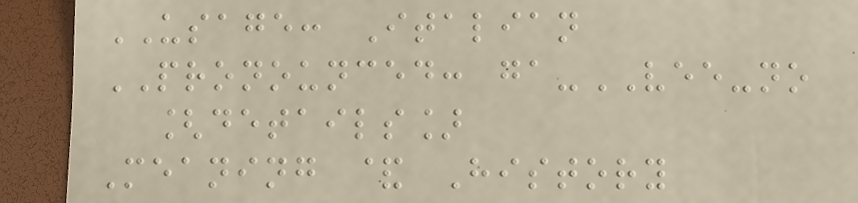USAGE: Italian
PRONOUNCED: ga-VEE-no
[details]
Meaning & History
